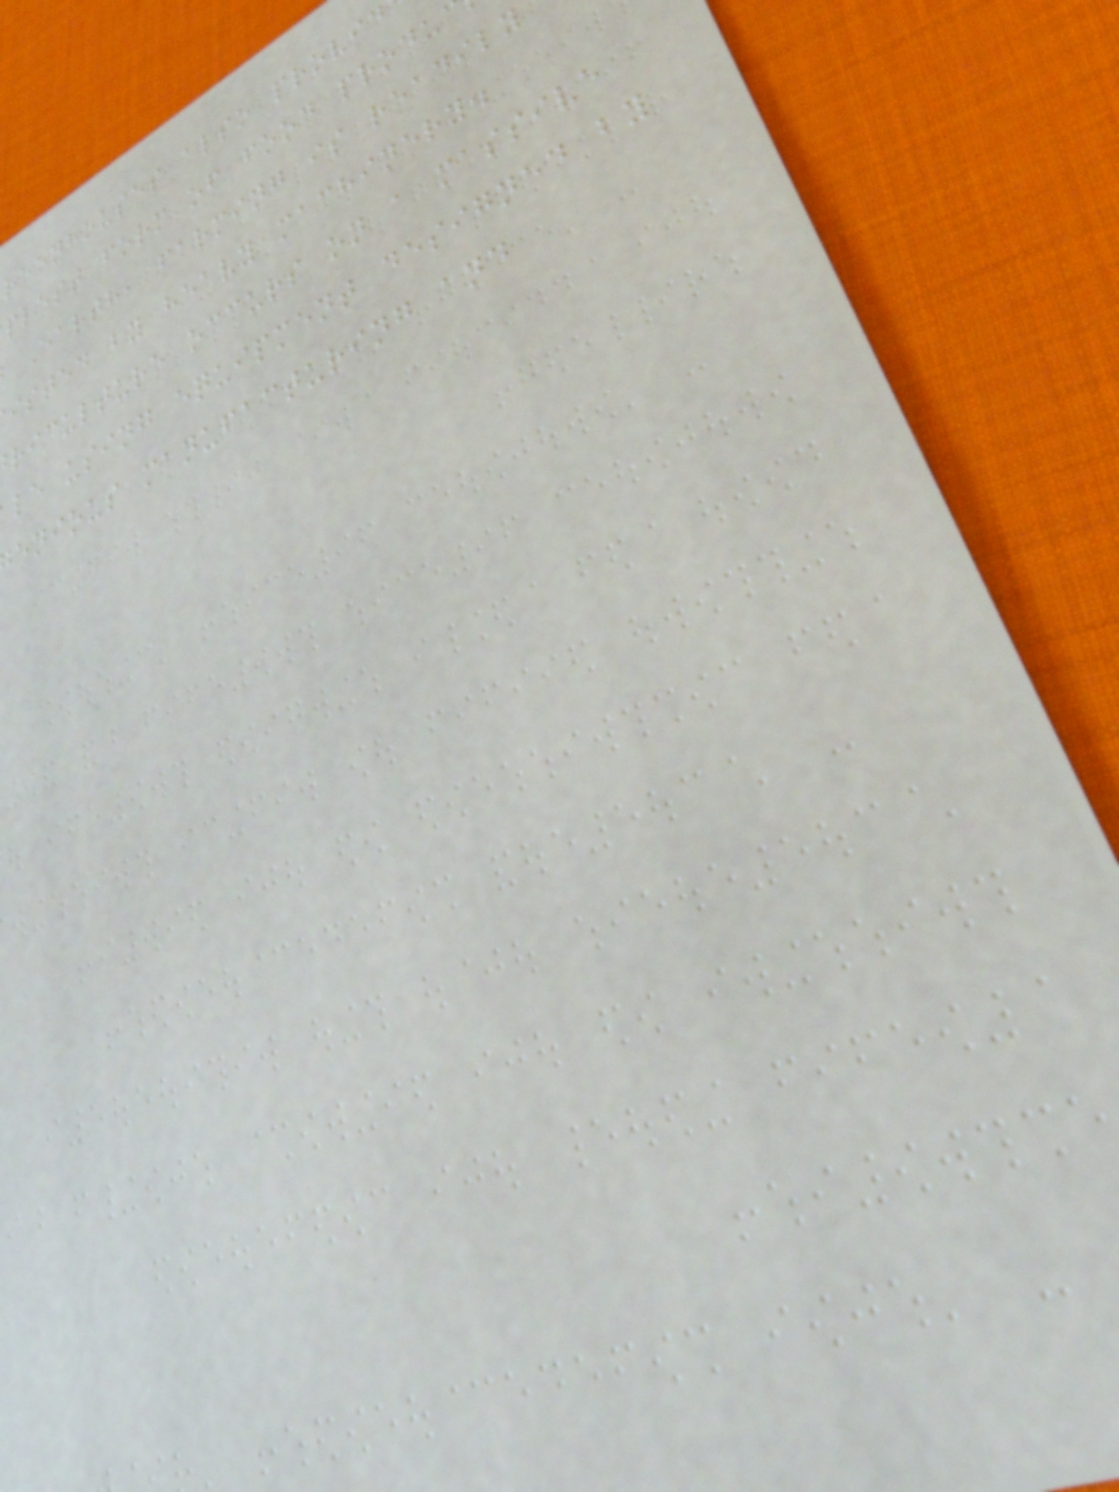reenhouses also provid
plest form of food produ
Earth, farming is readily
isted by heavy machinery.
riculture occurs on a massive
le using equipment designed by
enious manufacturing and
